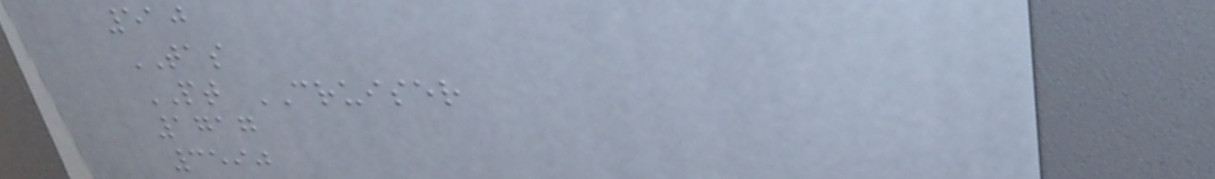510
TAS
PT CRUISER
1717
3590
